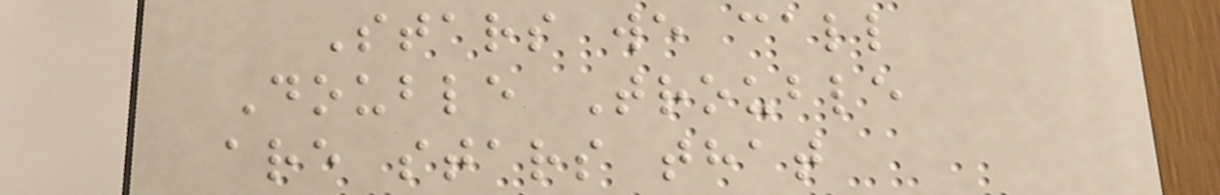Stars we call
Double Trouble
are stars that
